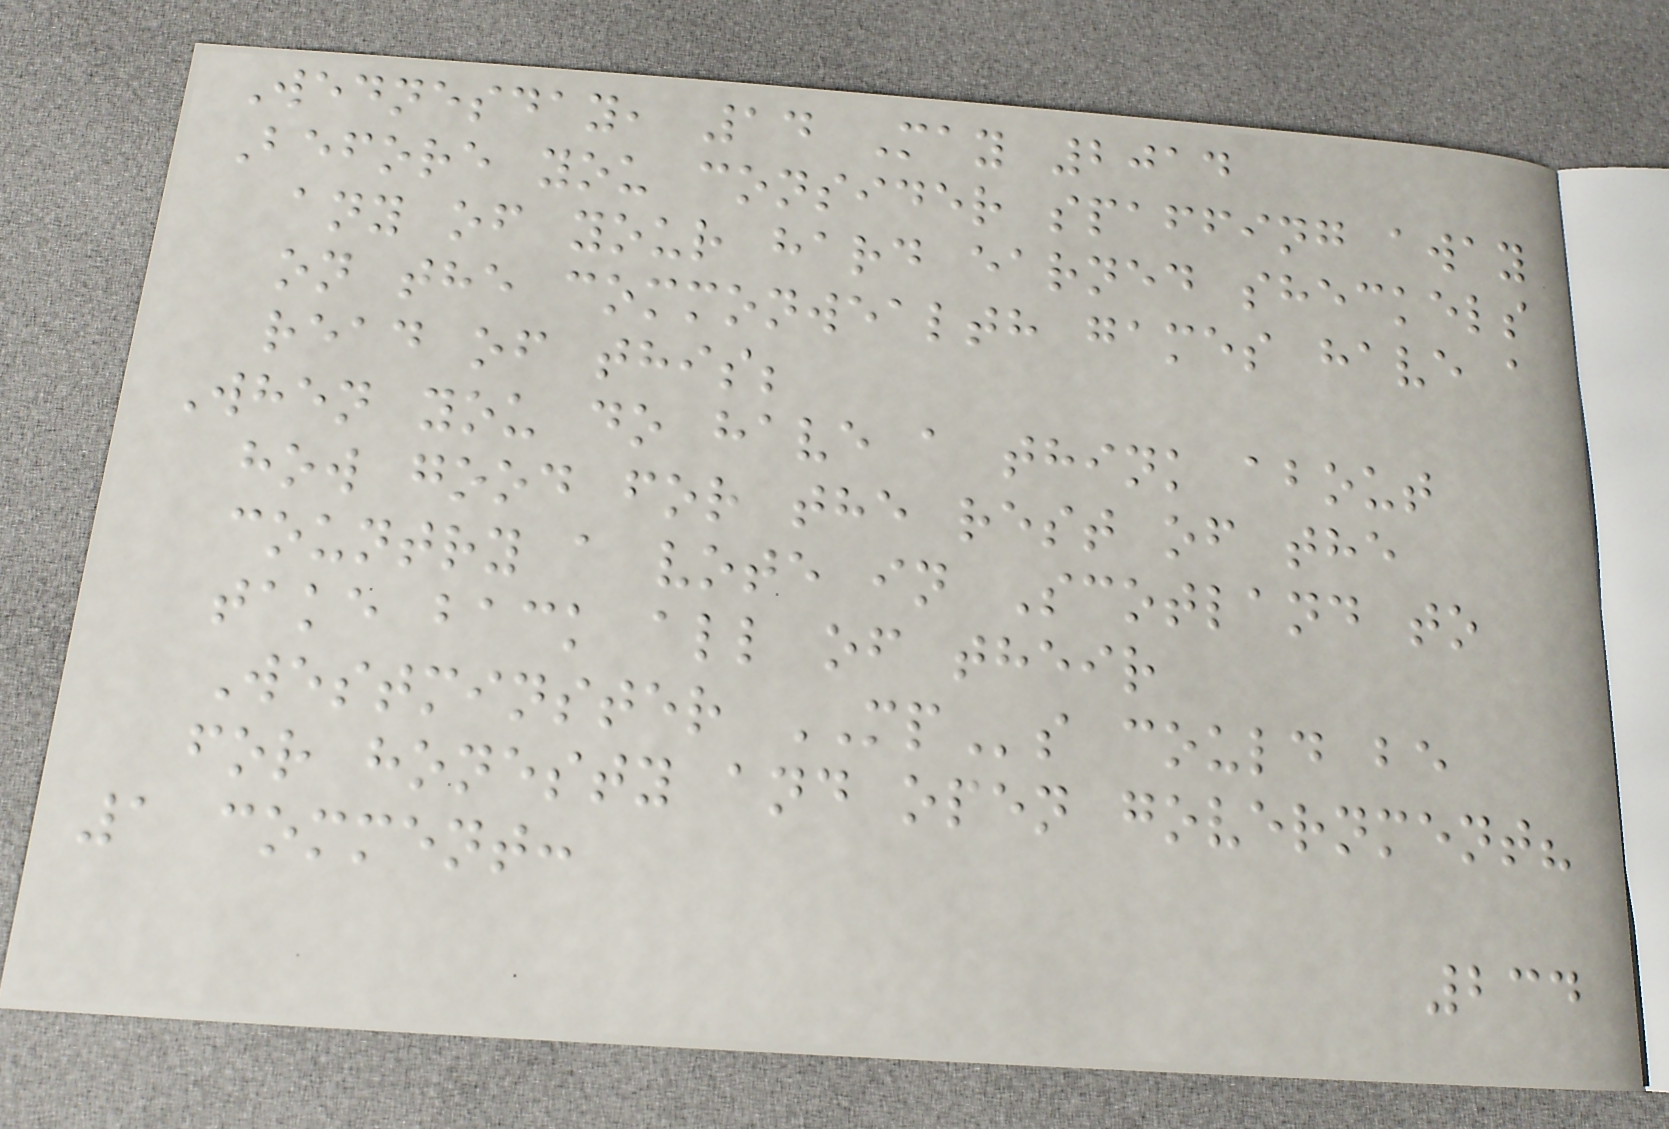Wednesday, 14 May 2014
Before you consider spaffing away
any of your hard earned sheckels
on the commonwealth games have a
read of this;
When you do have a think about
how good for the rest of the
country a vote in Scotland to
take back all of their
Westminster MPs could be
for honesty and open government?
1 comment:
234
